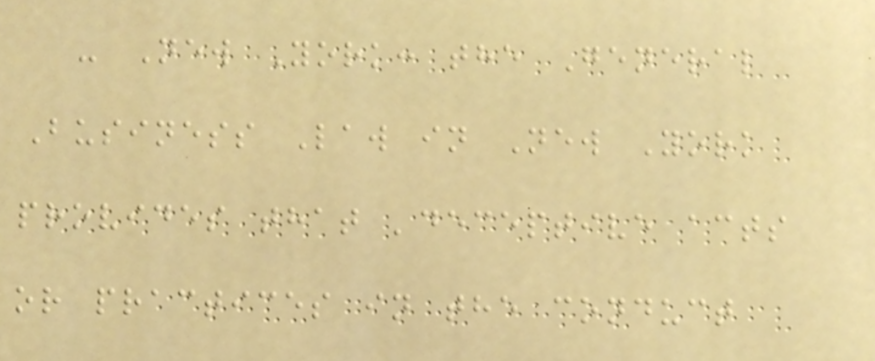- New York: the General
Business Law in New York
provides that 'deceptive acts
or practices in the conduct
